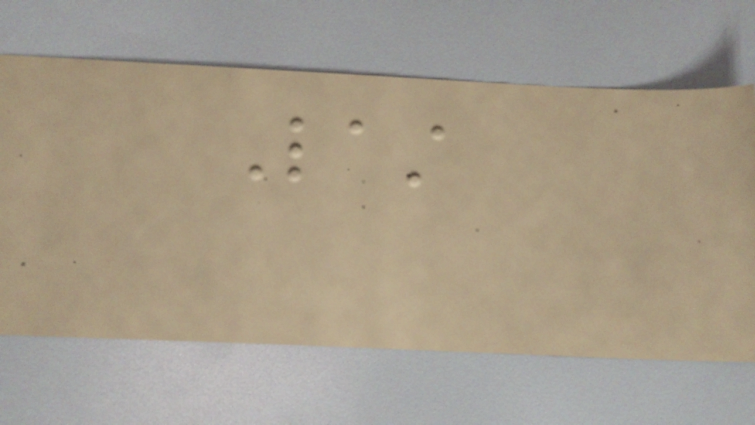Last
